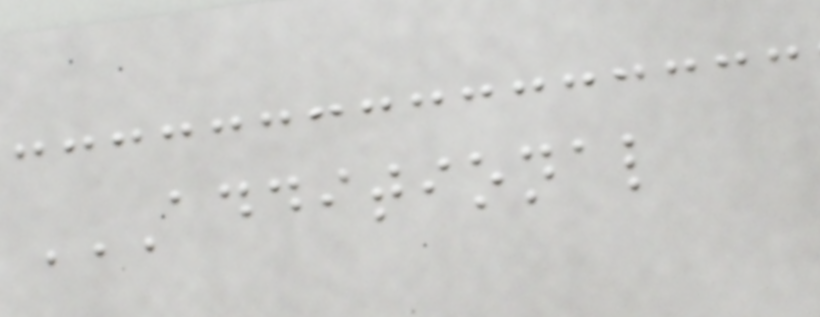ADDITIONAL
